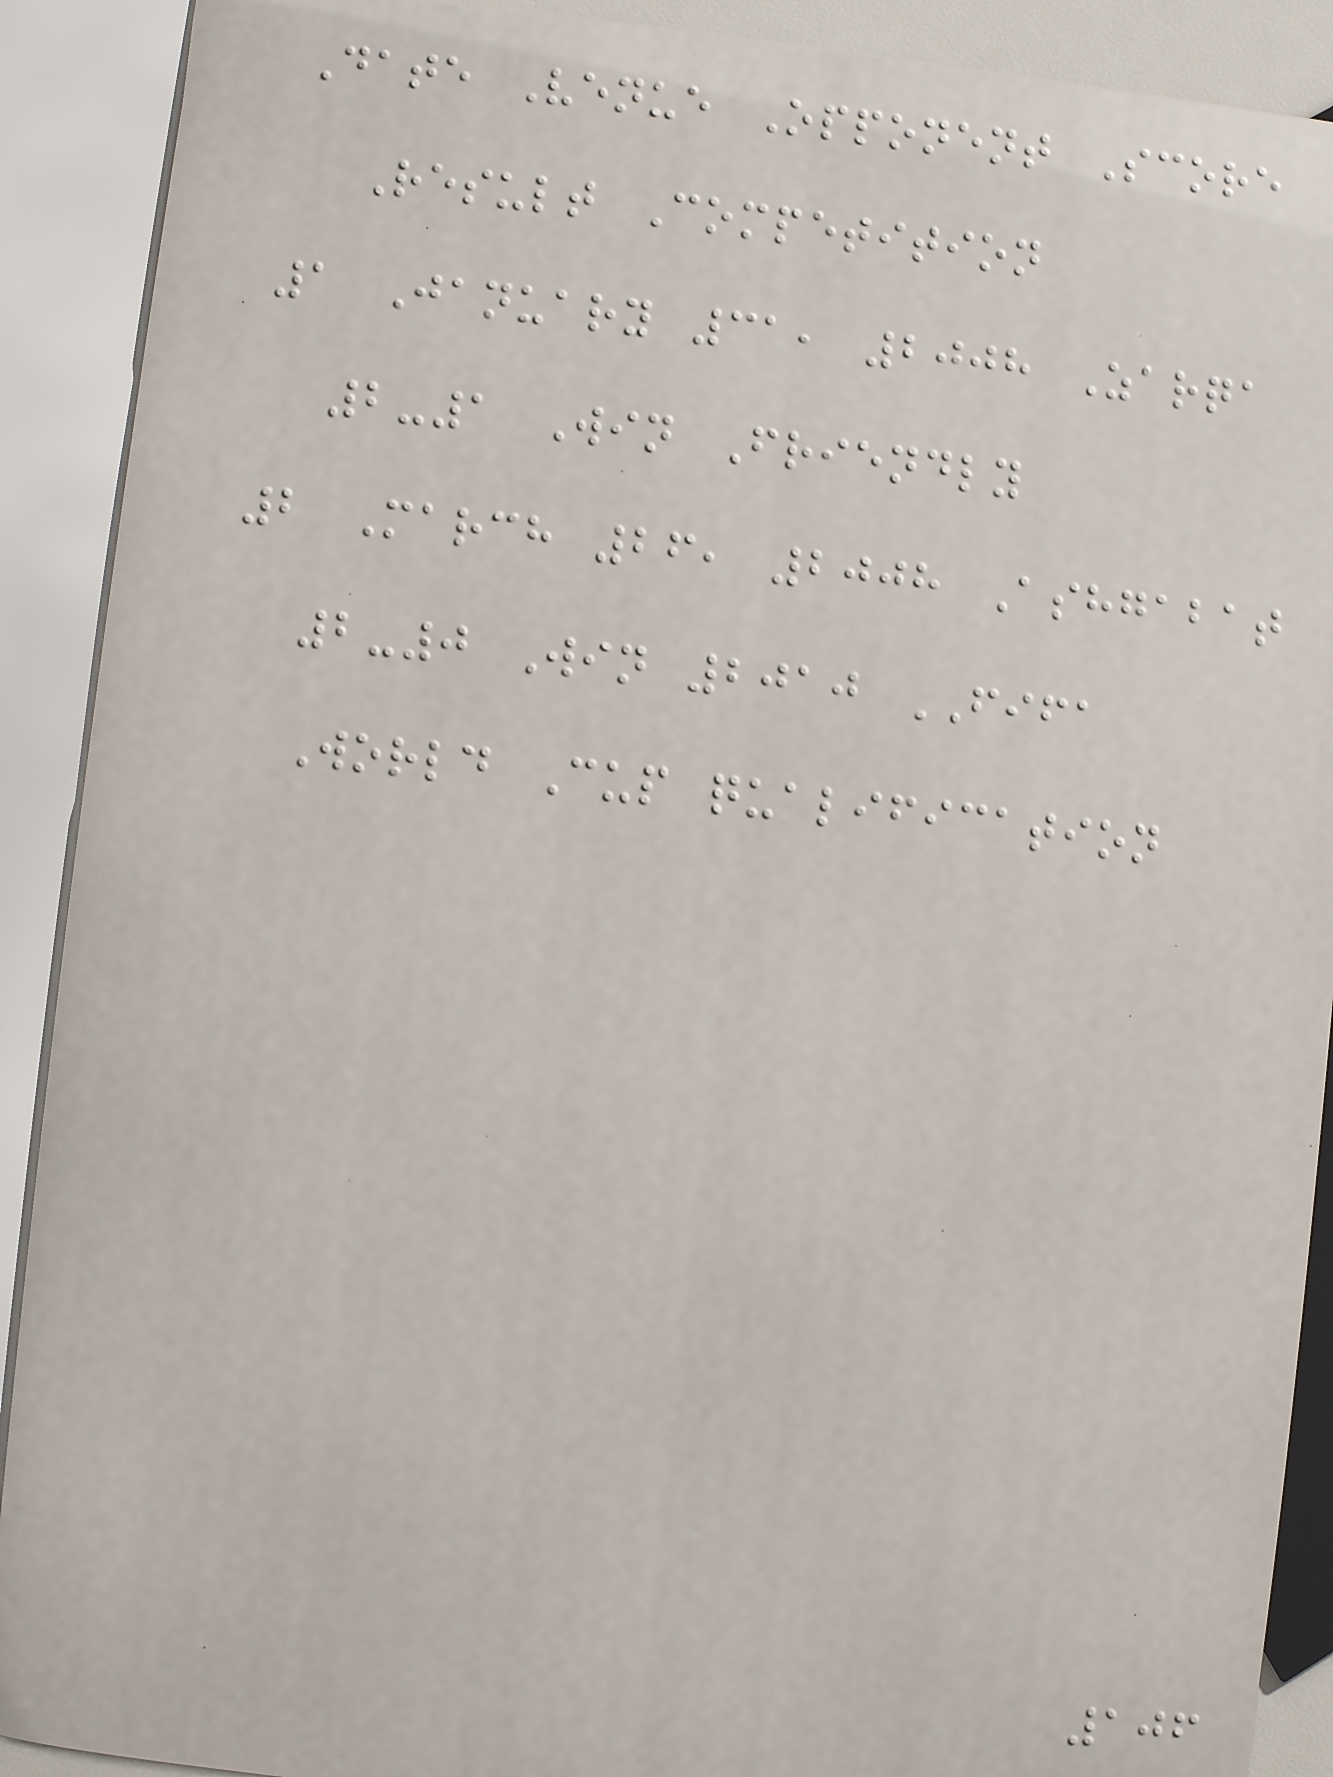Date Venue Opponent Score
Result Competition
1 January 31, 2008 Zarqa
2-1 Win Friendly
2 March 26, 2008 Ashgabat
2-0 Win 2010 FIFA
World Cup qualification
106
